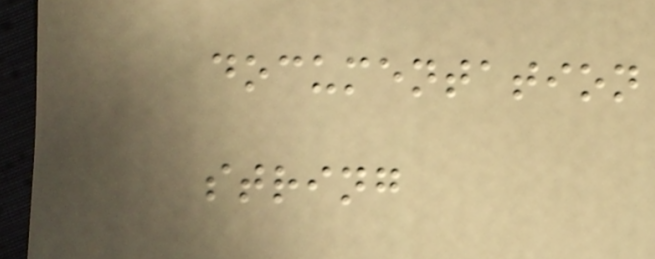documentation
string
